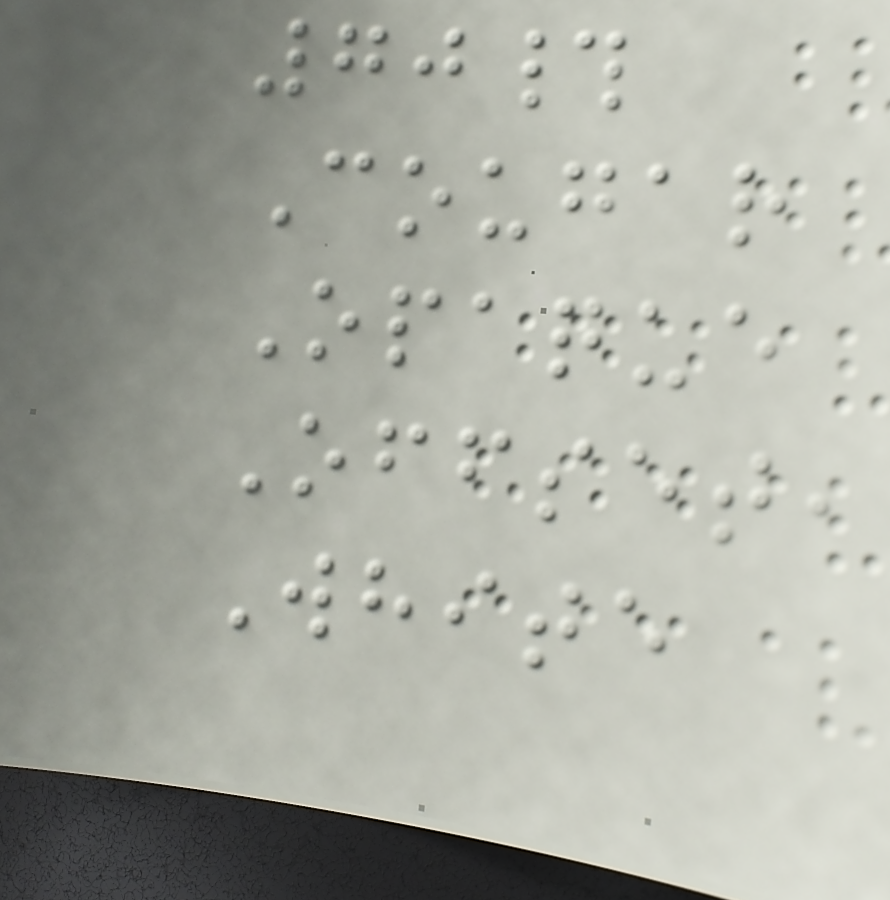70#
Cougar
Opaque
Offset,
White
